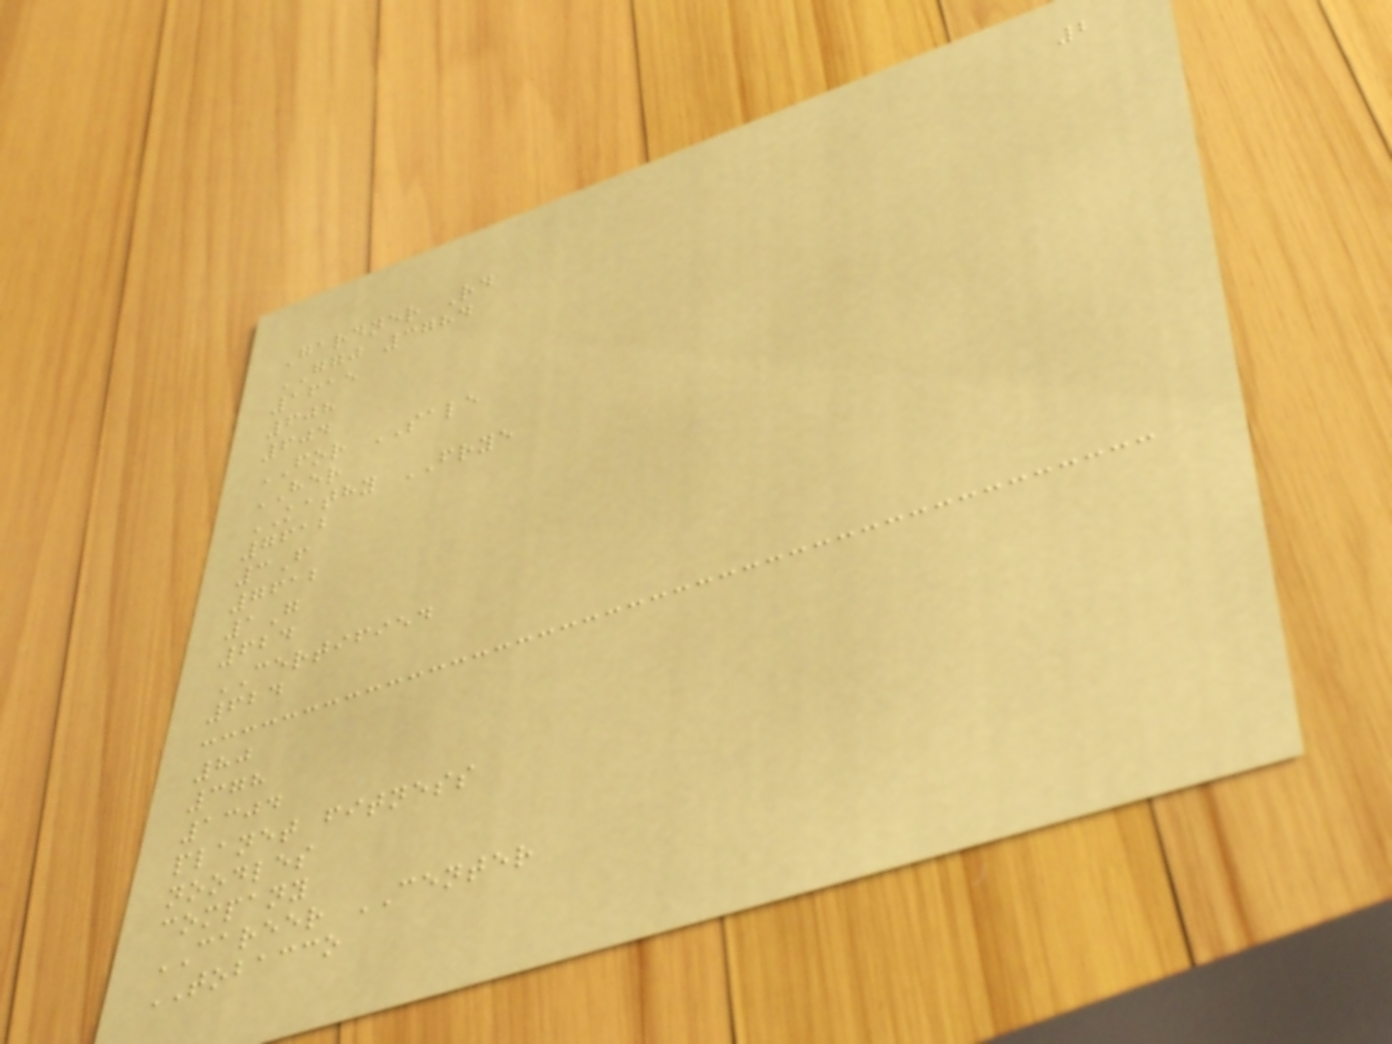2
Gardner Rd
GGJ 3784
1615
608
604
FOR SALE
HER
KATHY FRYE
7612
3F
7612
1G
624
CERTIFIED
624
80
378
1304
planet fitness
noodles
company
CAREER CENTER
TOBACCO
